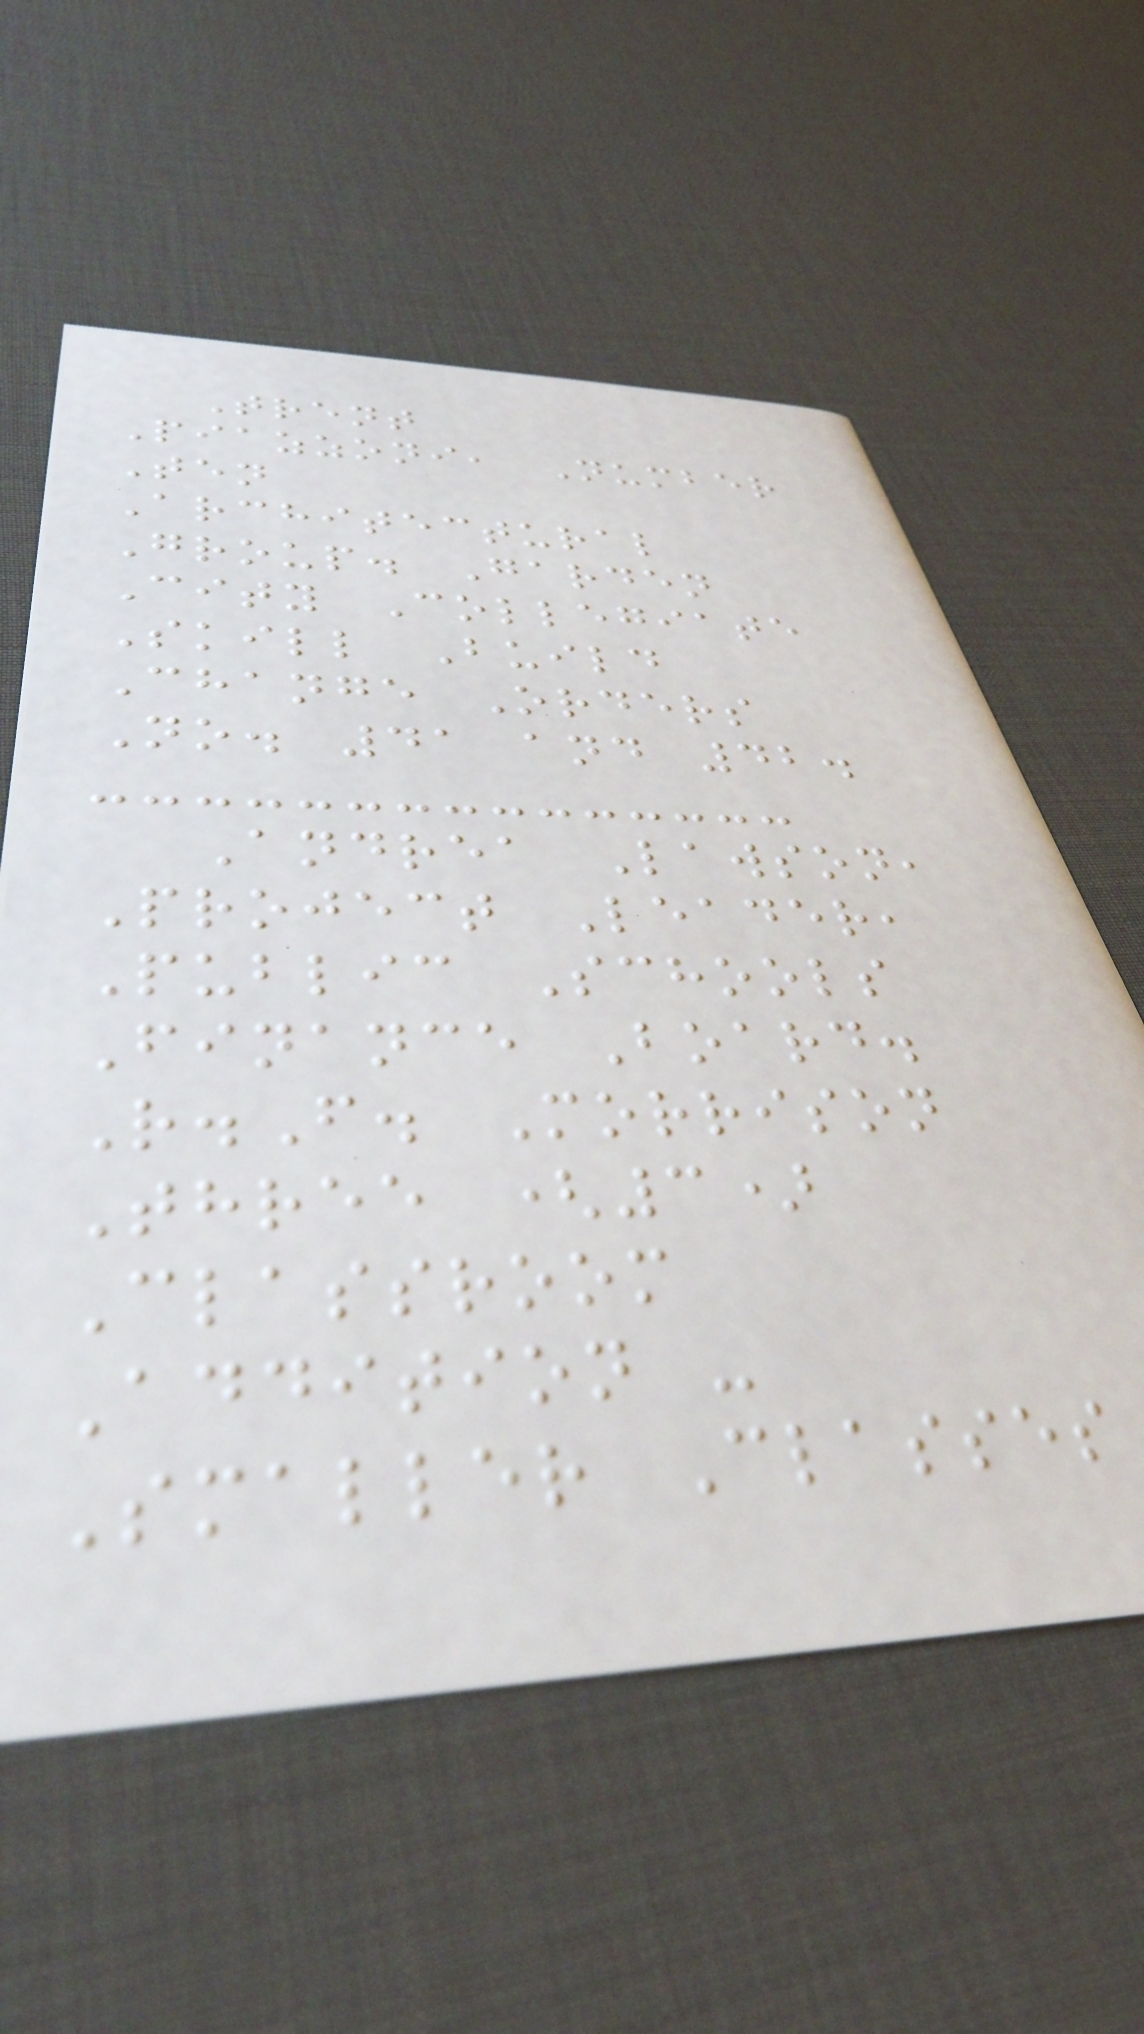Trent
Piazzoni, Number
Ten
Architectural
Group. Garden
City Collegiate
Skill Build
Change Orders
No. 41 and 42.
Andrea Lawson,
Project Leader,
Public Schools
Finance Board.
R.F. Morrison
Three (3)
Classroom
Addition -
Smaller Classes
